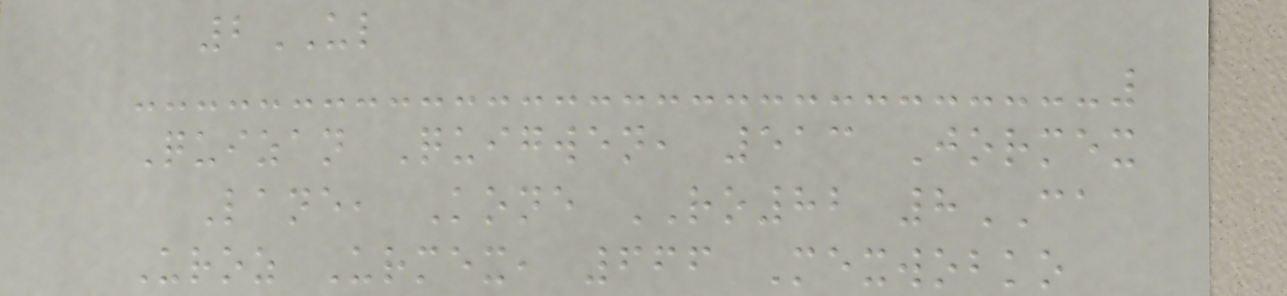2UL
Quizan Quigwen, 513 Jormex
Lane, Kone RO82 8CA
Uroz Urmex, 666 Mexwobko
